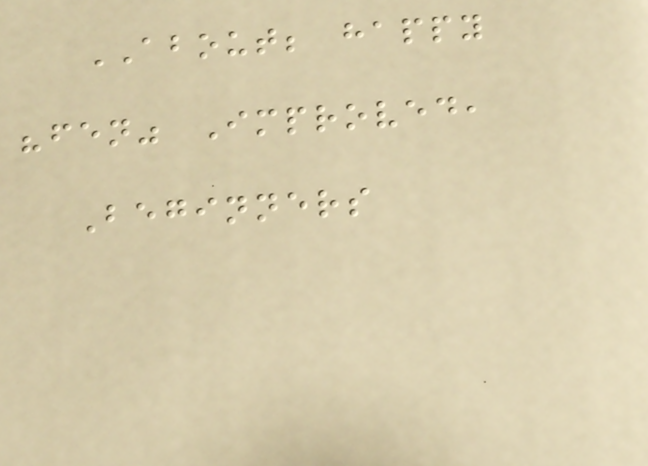ABOUT; happy
"fen" Improved,
Beginners
